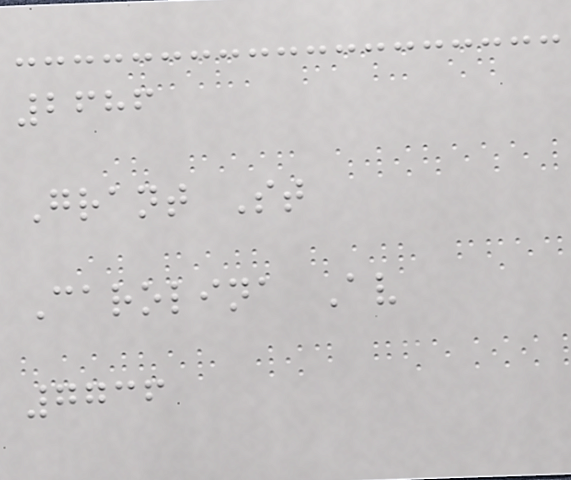2686
Grant St
Carolina Av
7736
